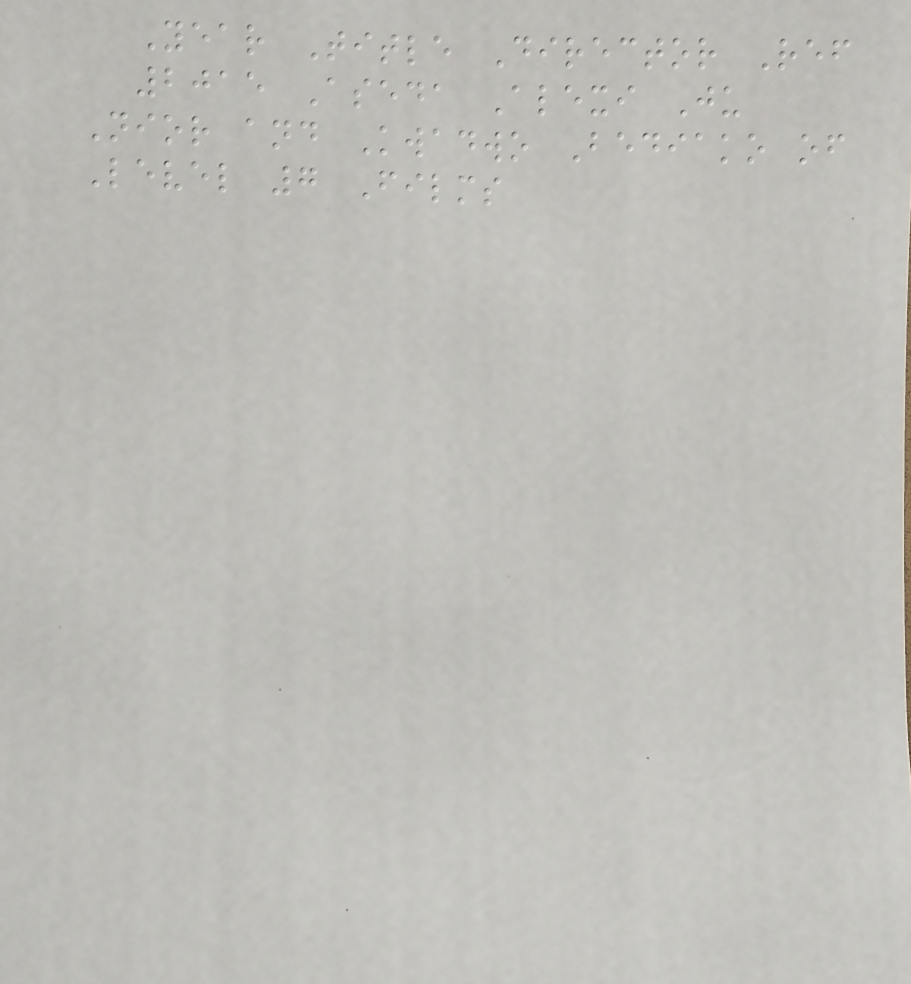Year Title Director Ref
2015 Aseda Alexi Ju
Nior and Kwadwo Bediako of
Level 7 Films
